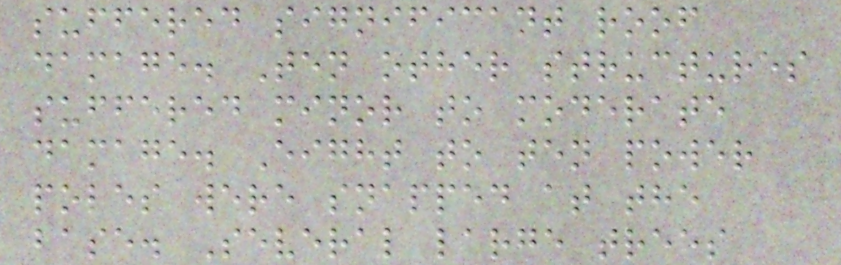suffered significant roof
damage. Ten other structures
suffered minor to moderate
damage. Eight to ten power
poles were snapped at the
base. Several large trees
